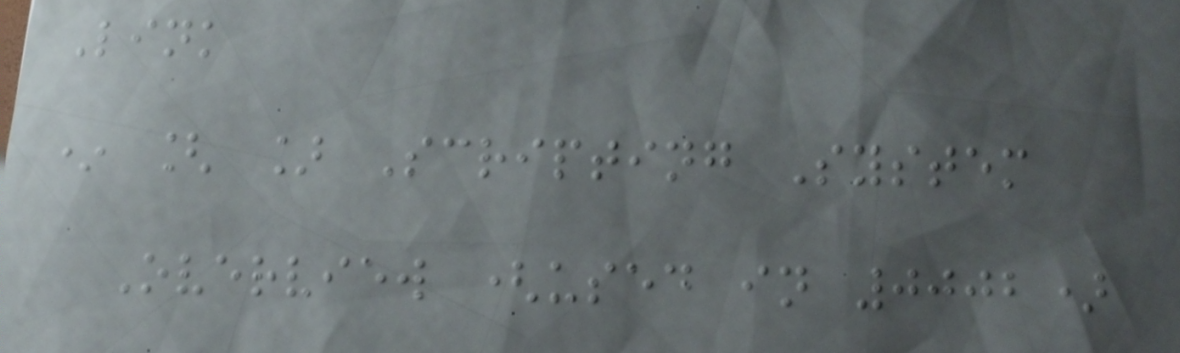Link
* [ ] Scripting System
Overview (used in 0002)
